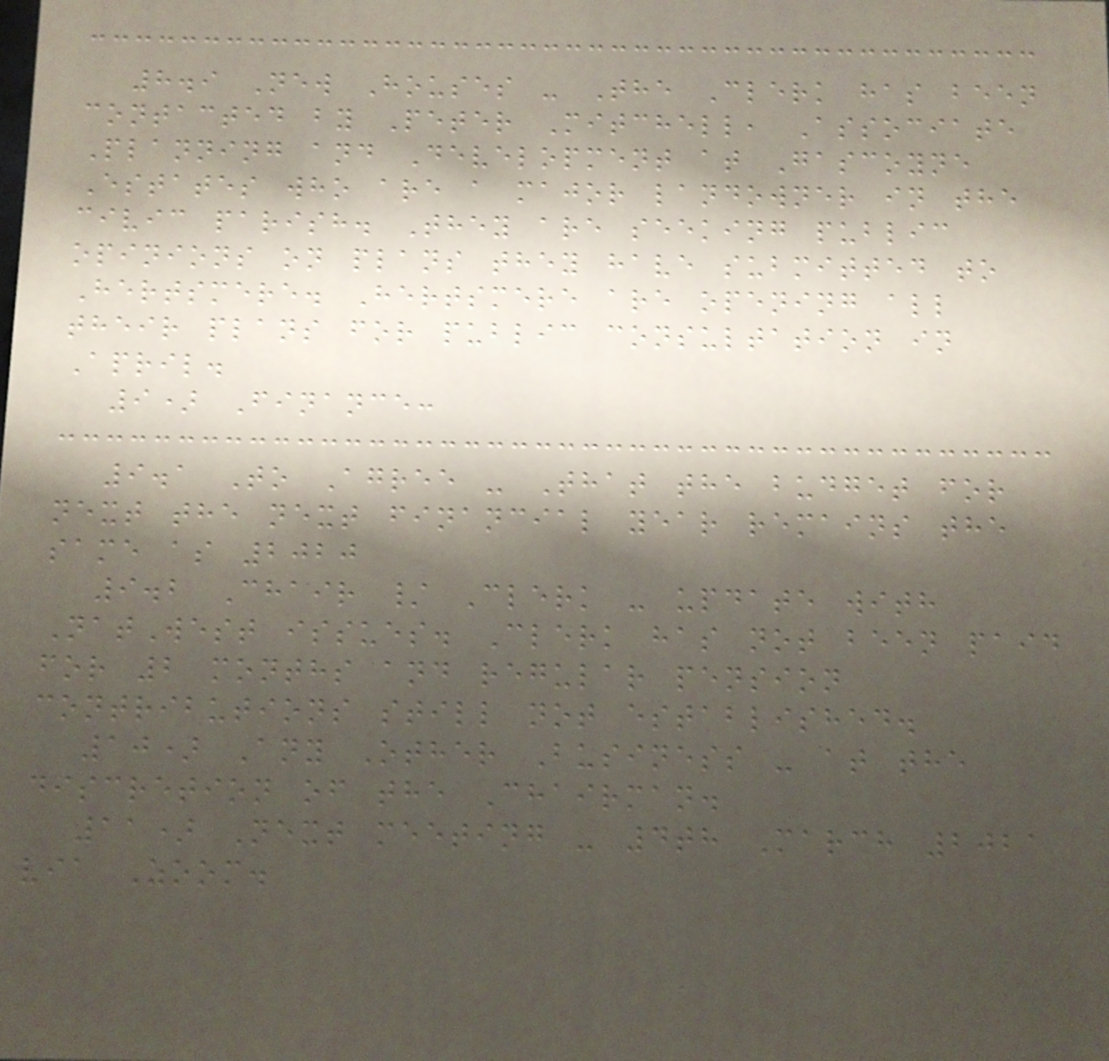8.9 New Houses - The Clerk has been
contacted by Peter Mitchell, Associate
Planning and Development at Gascoyne
Estates who are a major landowner in the
civic parish. They are seeking public
opinions on plans they have submitted to
Hertsmere. Hertsmere are opening all
their plans for public consultation in
April.
9) Finance:
9.1 To Agree - That the budget for
next the next financial year remains the
same as 2020
9.2 Chair / Clerk - update with
NatWest issues. Clerk has not been paid
for 2 months and regular pension
contributions still not established.
10) Any Other Business - at the
discretion of the Chairman.
11) Next meeting - 4th March 2021
via Zoom.
